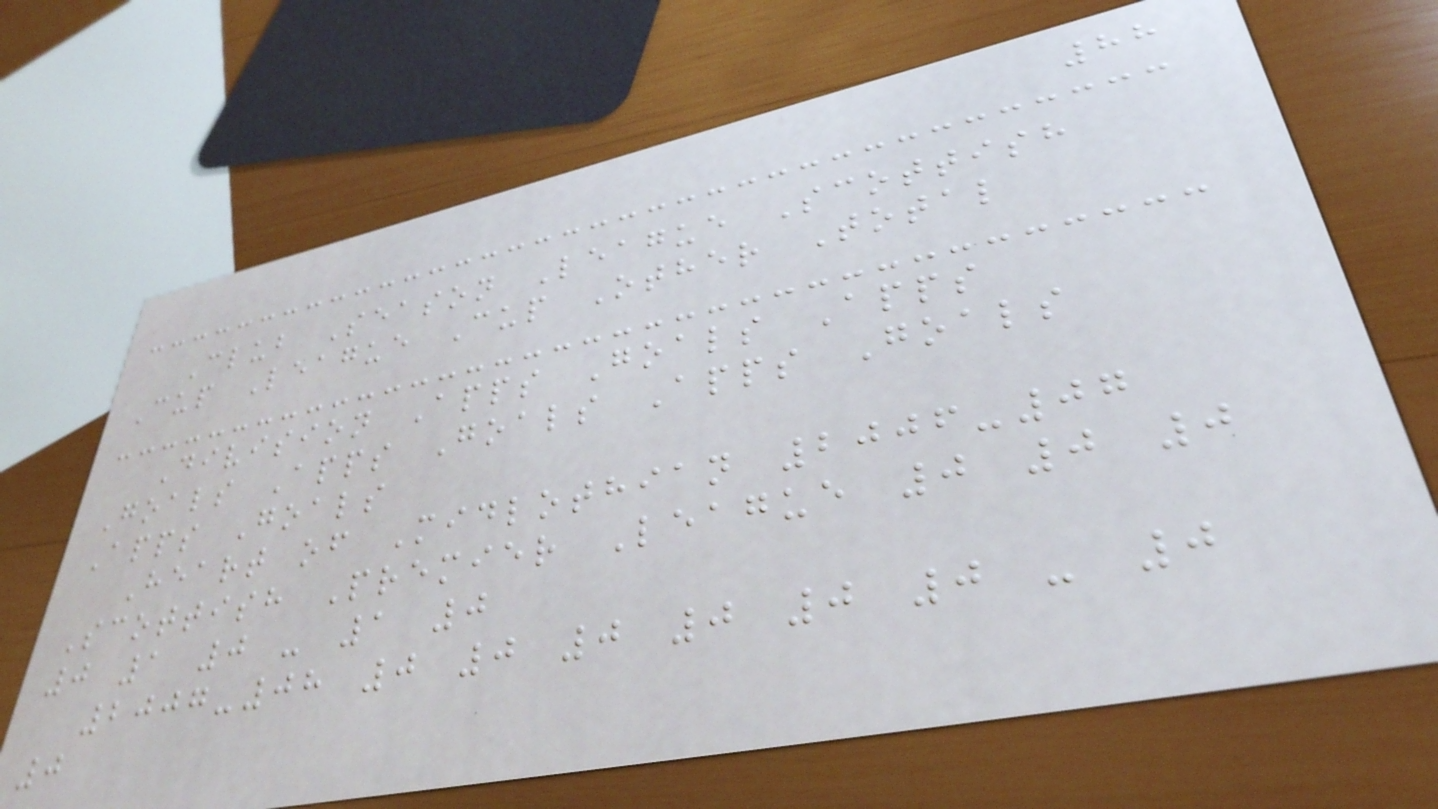88
Club Season League Scottish
Cup League Cup Other Total
Division Apps Goals Apps
Goals Apps Goals Apps Goals
Apps Goals
Heart of Midlothian 2006-07
Scottish Premier League 0 0 0
0 1 0 - 1 0
2007-08 0 0 0 0 0 0 - 0
0
